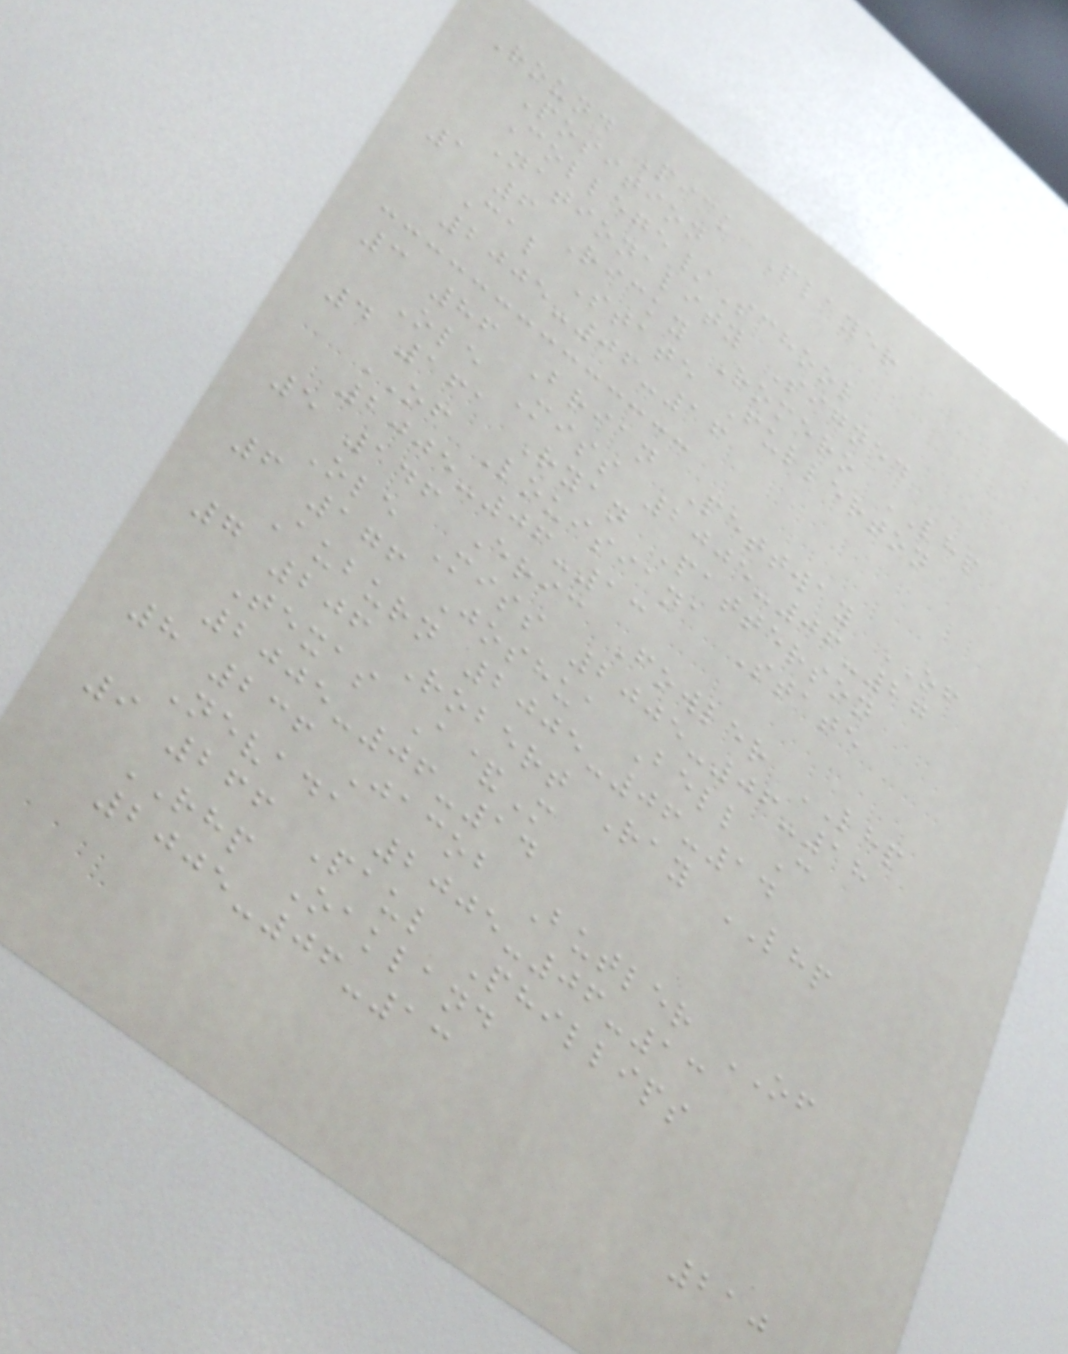Round Pick Player
Position
College/School
Nationality Signed
1 6 Ricky Romero LHP
Cal State Fullerton
2005-06-16
3 86 Brian Pettway OF
Ole Miss 2005-06-27
4 161 Ryan Patterson
OF Louisiana State
2005-06-13
5 146 Eric Fowler LHP
Ole Miss 2005-06-18
6 176 Joshua Bell C
Auburn 2005-06-14
7 206 Robert Ray LHP
Texas A&M
2005-06-14
8 236 Jacob Butler OF
Nevada 2005-06-13
9 266 Paul Phillips
RHP Oakland
2005-06-13
210
